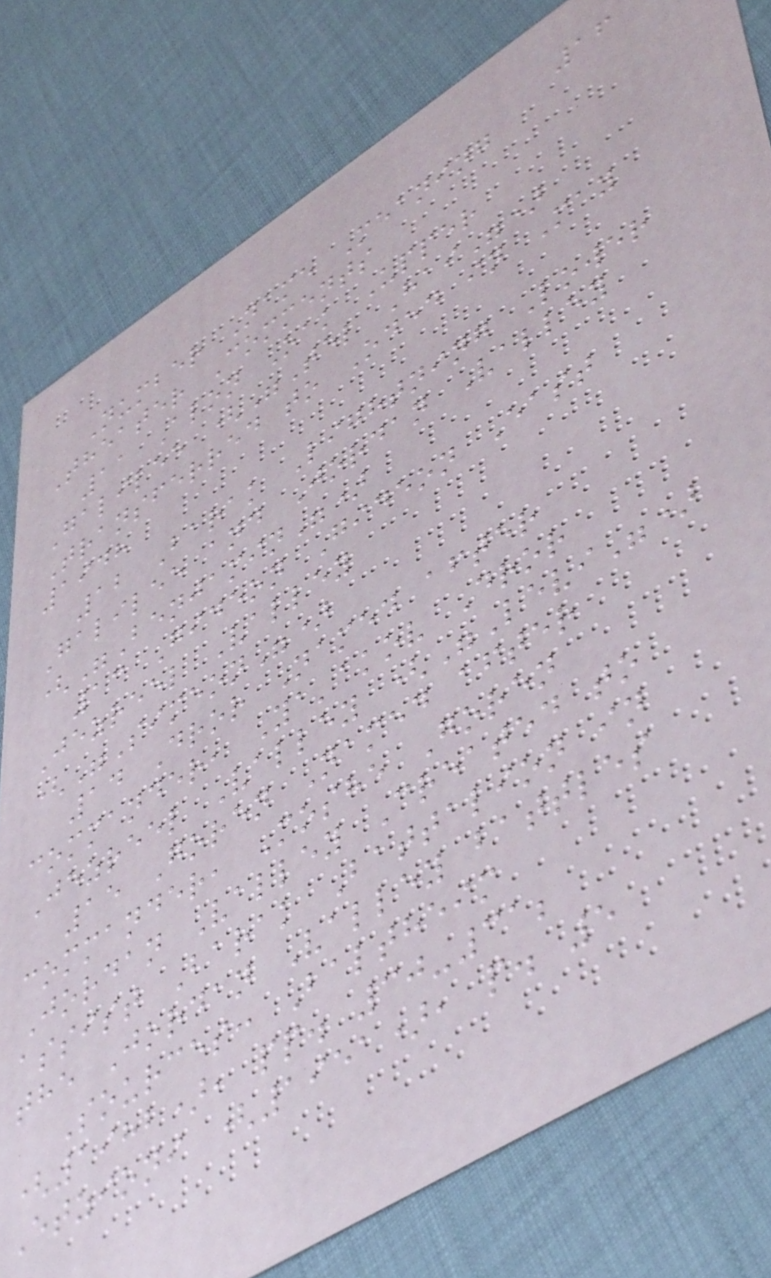16
Number Name Meaning
Theater Comments
11 Alon Oak Upper
Galilee ("Tel Hai")
Transferred to Oded in May
1948
12 Barak Lightning Lower
Galilee and Jordan Valley
("Benjamin")
13 Gideon Gideon East
Jezreel Valley
("Simeon")
14 Dror Named after
commander, Ya'akov Dror
Jezreel Valley ("Levi")
15 Goren Named after
commander, Moshe Goren
Jordan Valley Created to
assist Barak Battalion in
the Jordan Valley battles
Sources: Baltheim
(1982), pp. 30-31;
Etzioni (1951), p. 5
